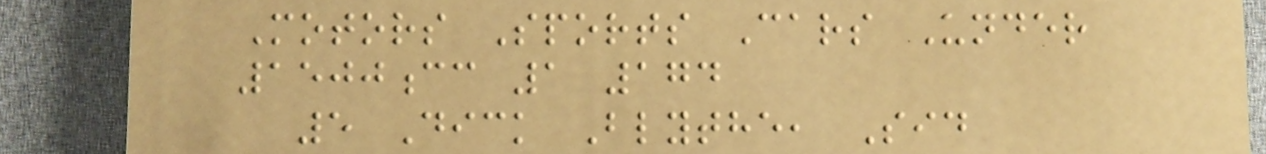Motors Sports Cars Under
1500cc 1 174
5 Dick Blythe, Sid
